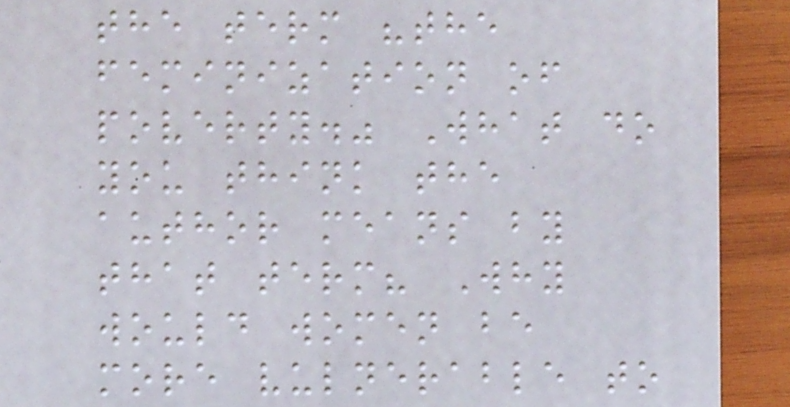the term "the
feminization of
poverty." What do
you think the
author means by
that term? Why
would women be
more vulnerable to
